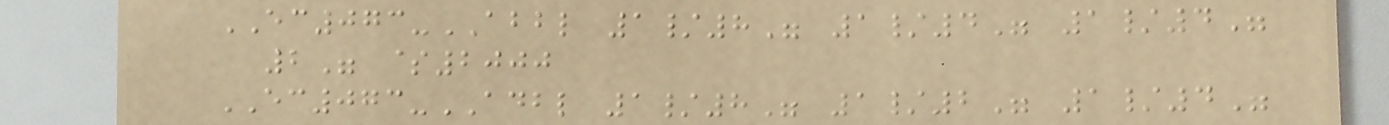EC073-ABBL 1/8" 1/4" 1/4"
2" $2000
EC073-ADBL 1/8" 1/2" 1/4"
